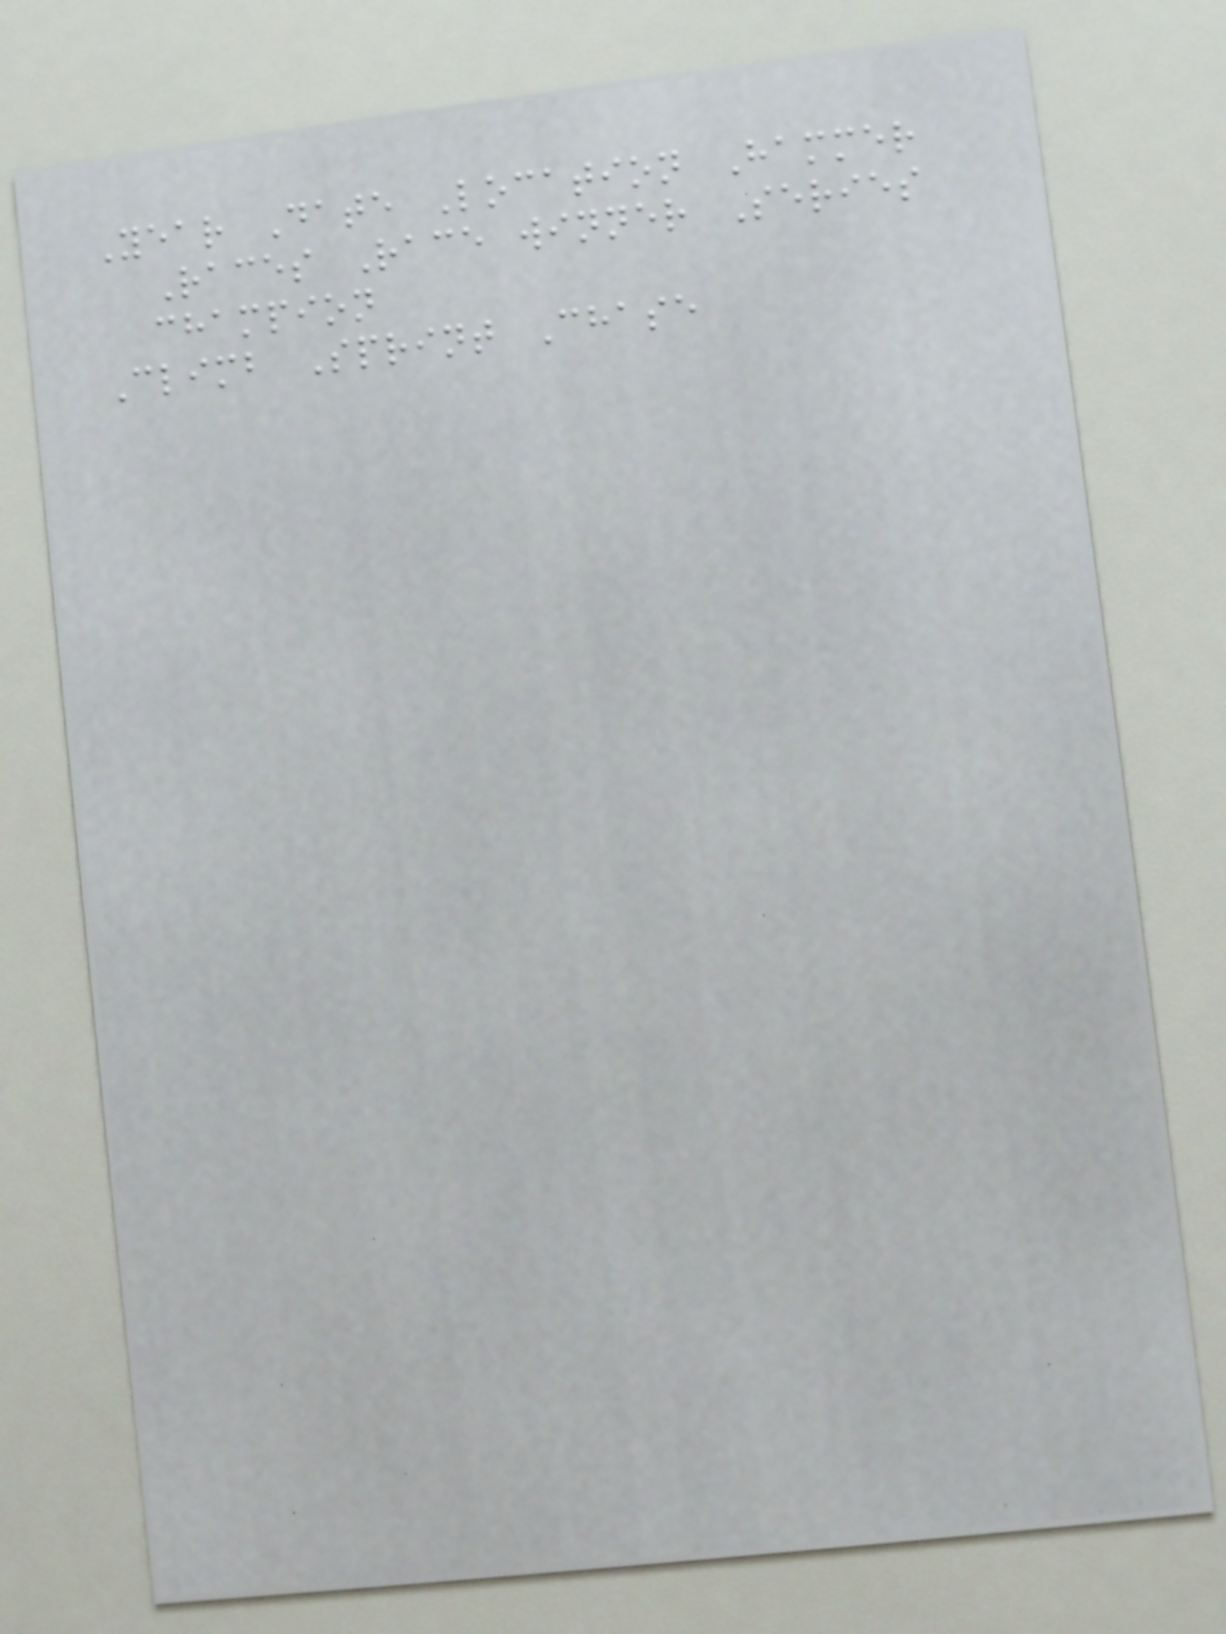Year Date Location Hammer
Races Race winner Series
champion
Climb Sprint Chase
